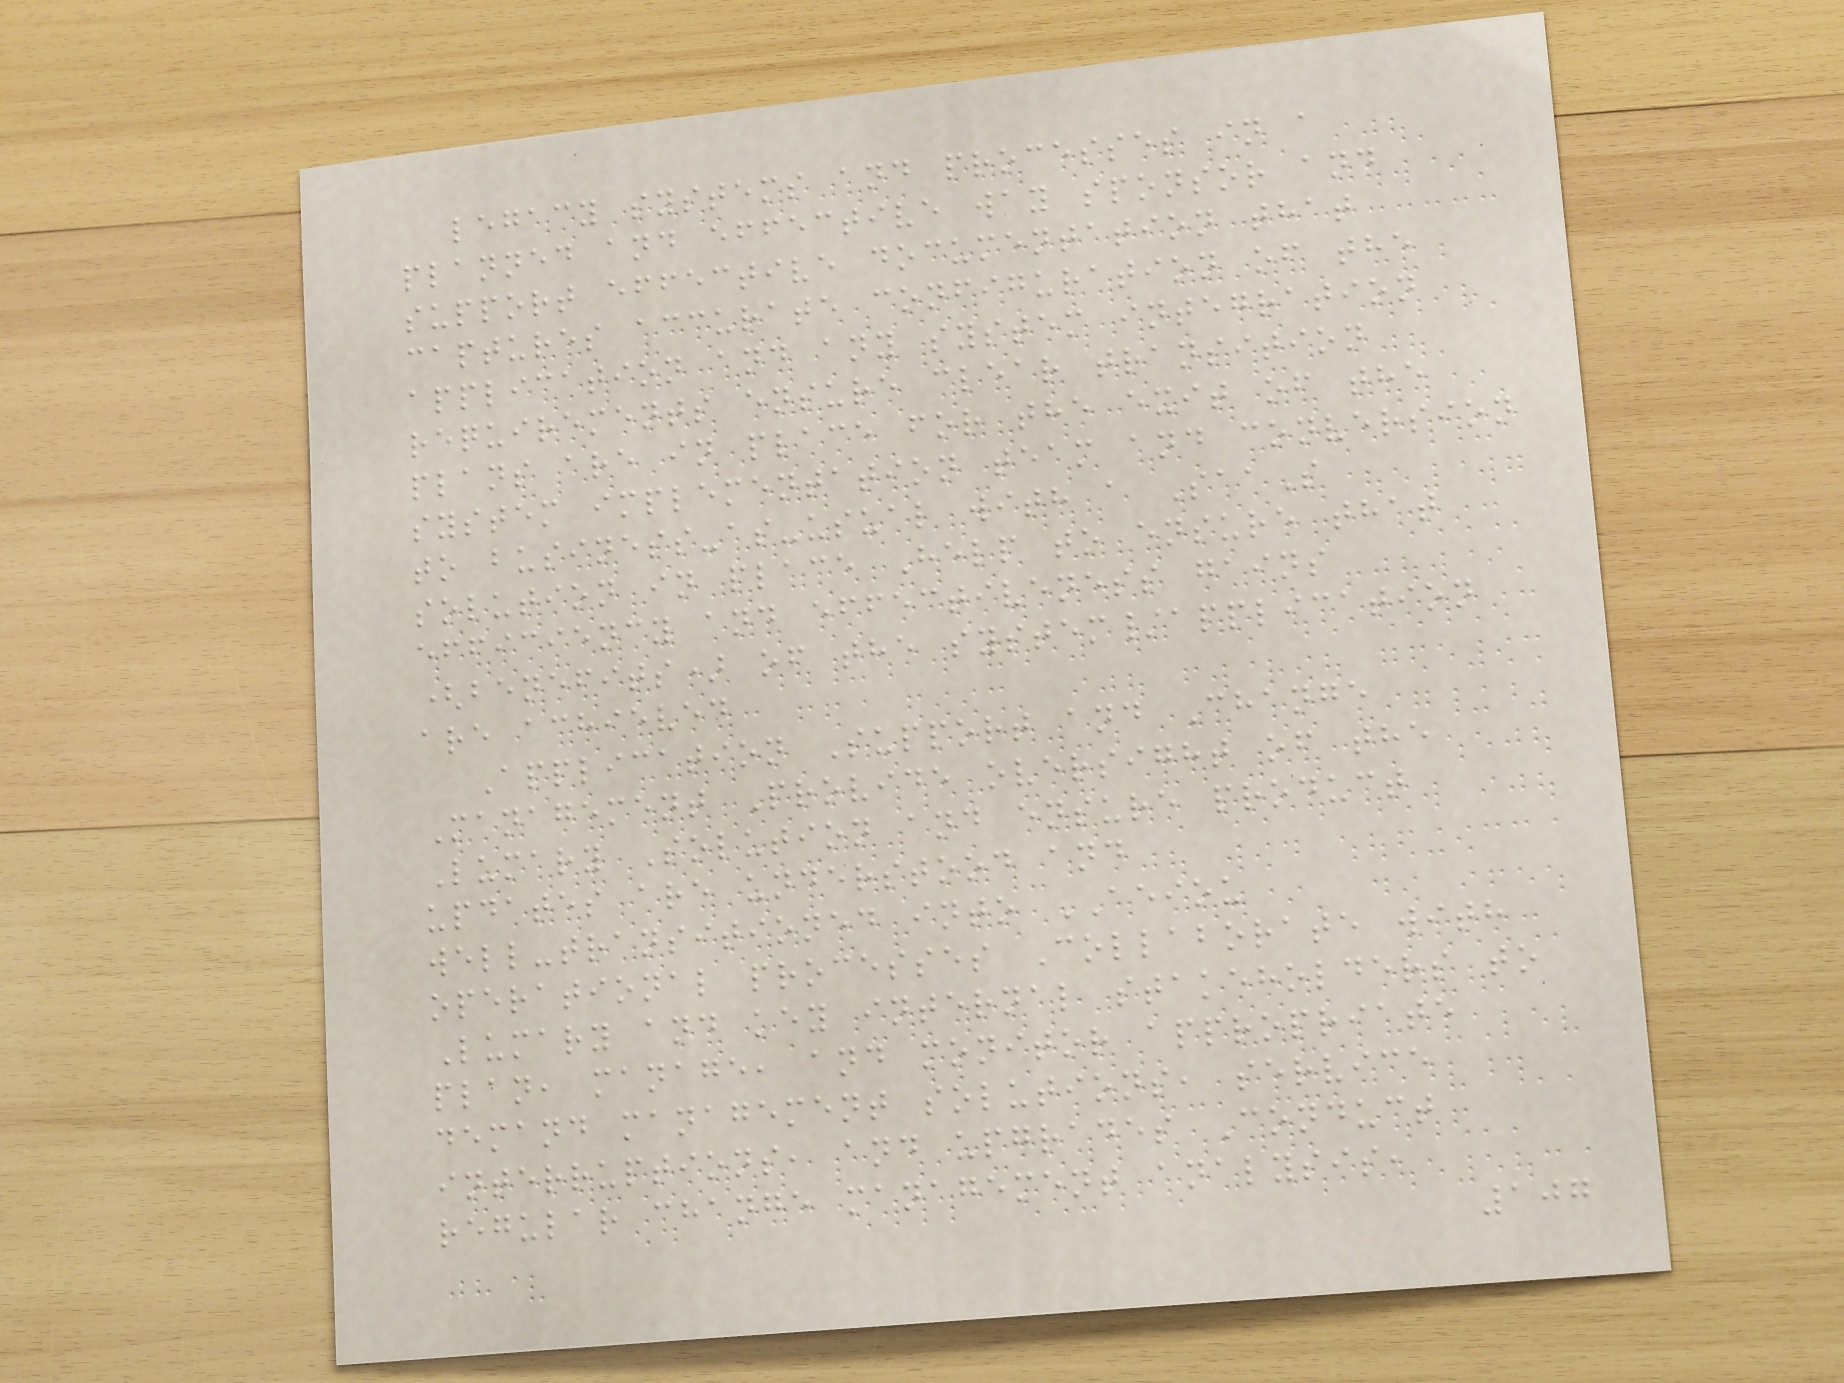legacy systems and processes in a
planned and effective way sponsor and
support effective documentation that
captures accurate configuration of the
application and any system integration
requirements ensure clear transition
plans are in place for the exit of the
system implementation team and conversion
to business-as-usual with a SaaS
solution in place Help to ensure that
efficiency and effectiveness gains
(benefits) of the system/application
are achieved
Application Support and Change
Management Provide oversight of the
Lumary Solution and ensure product
updates are understood and
well-transitioned into AEIOU
operational processes Collaborate with
Lumary and key internal stakeholders to
plan, manage, and monitor appropriate
demand management solutions, service
interruptions, and upgrades Conduct
regular change management analysis,
107
